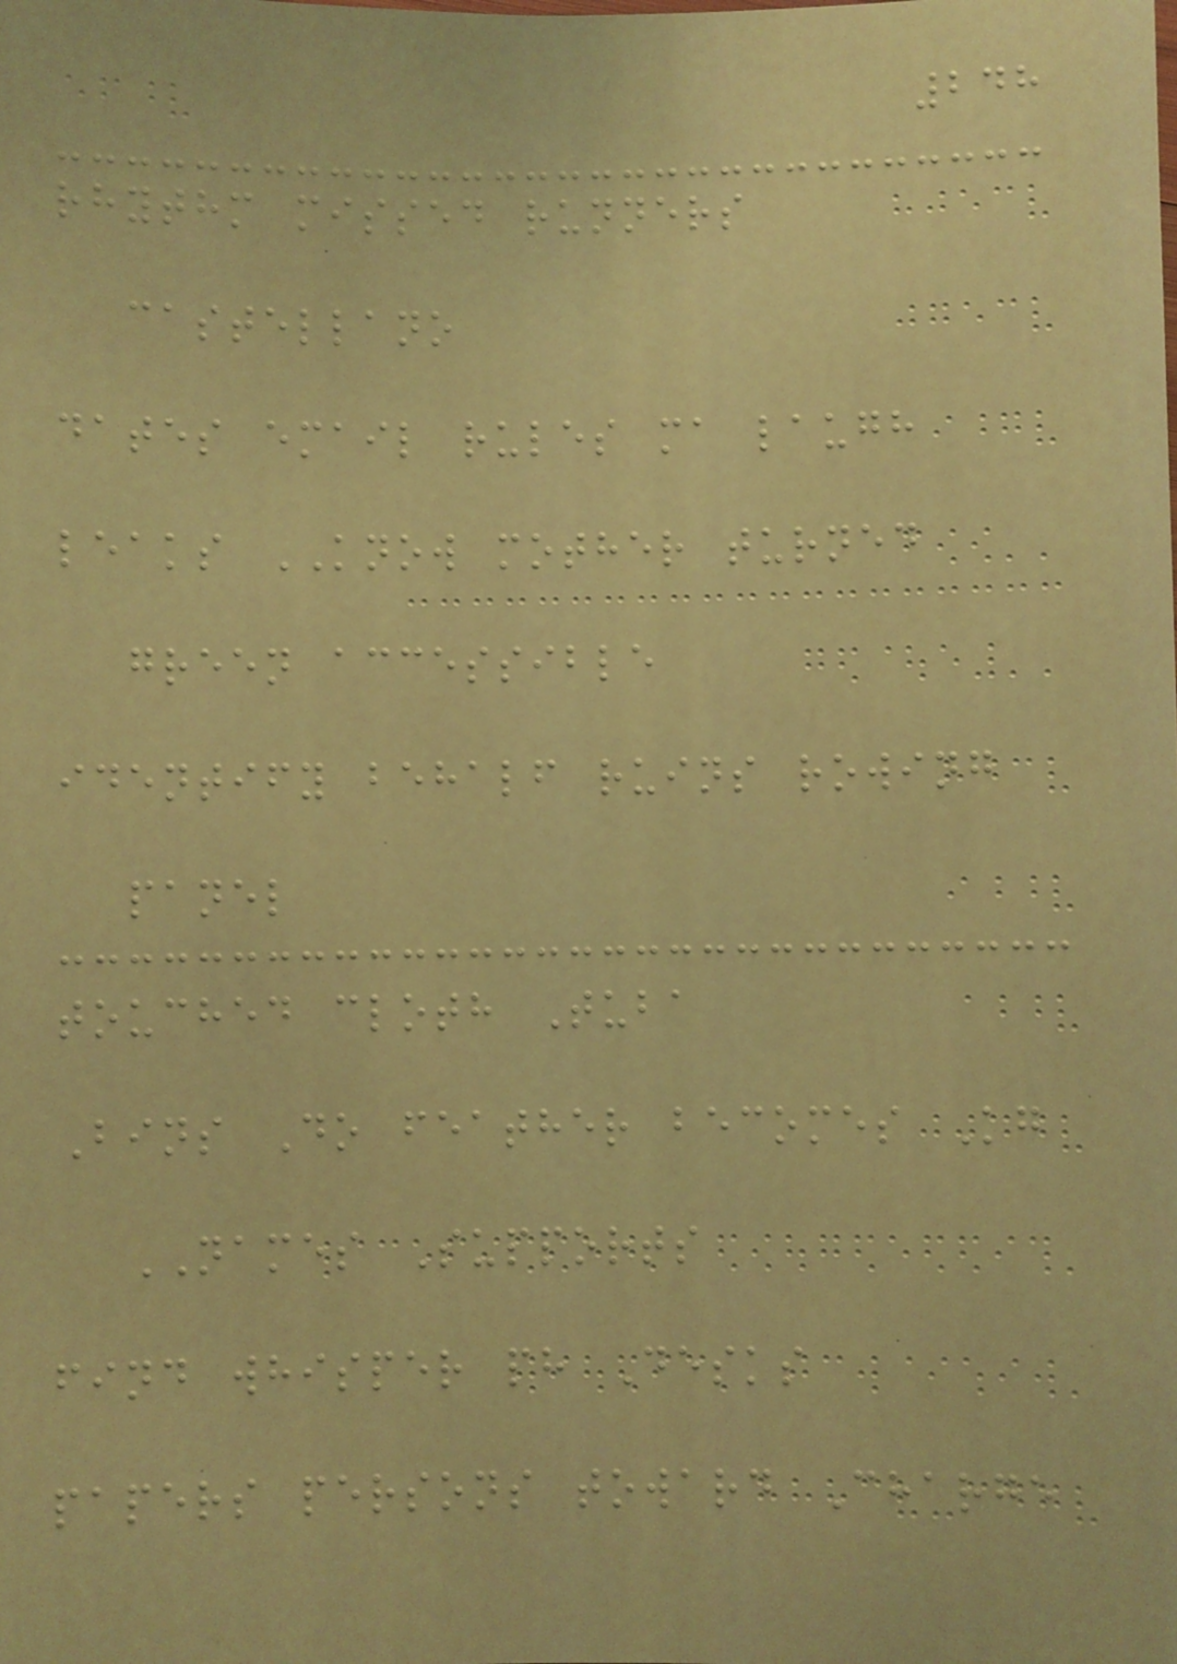248
rhythm missed runners
castellano
dates email rules ma laugh
leaks KNOW mother turned
green accessible
identify behalf ruins rowing
panel
touched cloth Tuba
Bins Do feather becomes Kg
NAMES Supports
find whisper ph Desks
papers persons toward Charge
